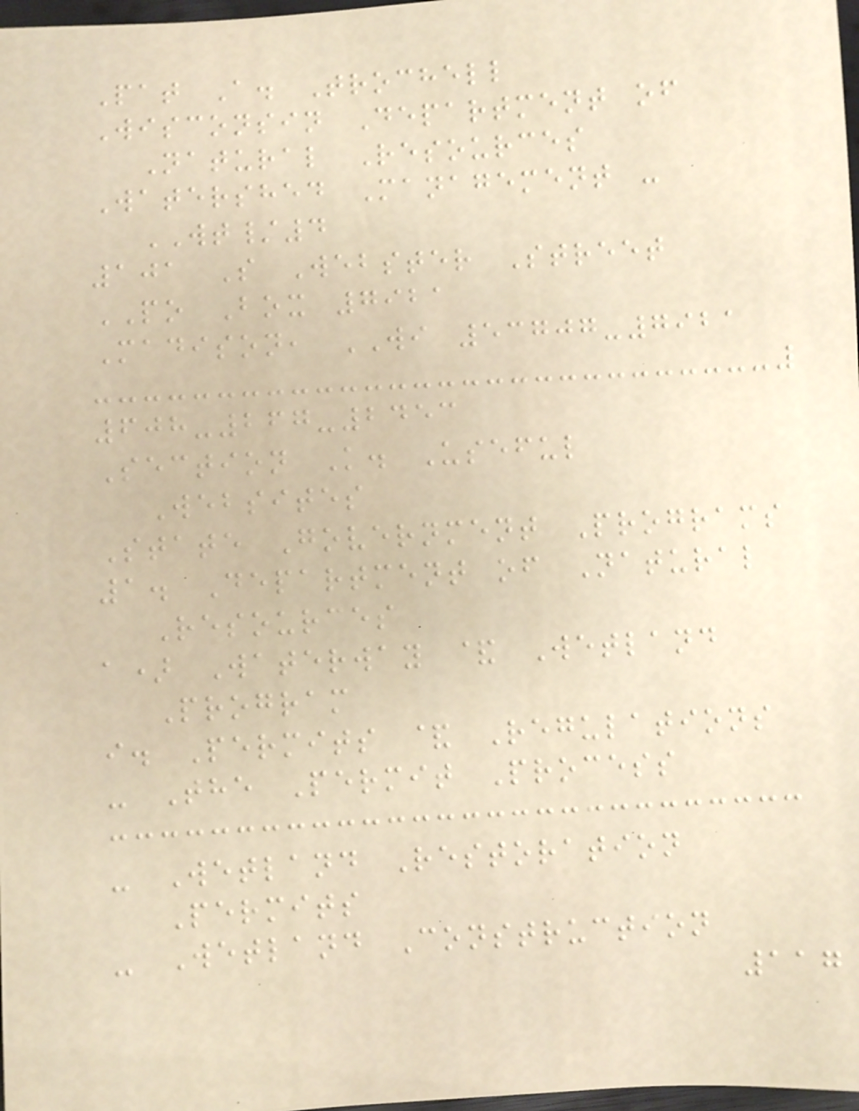Pat A. Trochell
Wisconsin Department of
Natural Resources
Watershed Management -
WT/4
101 S Webster Street
PO Box 7921
Madison, WI 53707-7921
608-267-2453
Section K. Useful
Websites
State Government Programs
1. Department of Natural
Resources
a) Waterway & Wetland
Program
i. Permits & Regulations
- The Permit Process
- Wetland Restoration
Permits
- Wetland Construction
117
